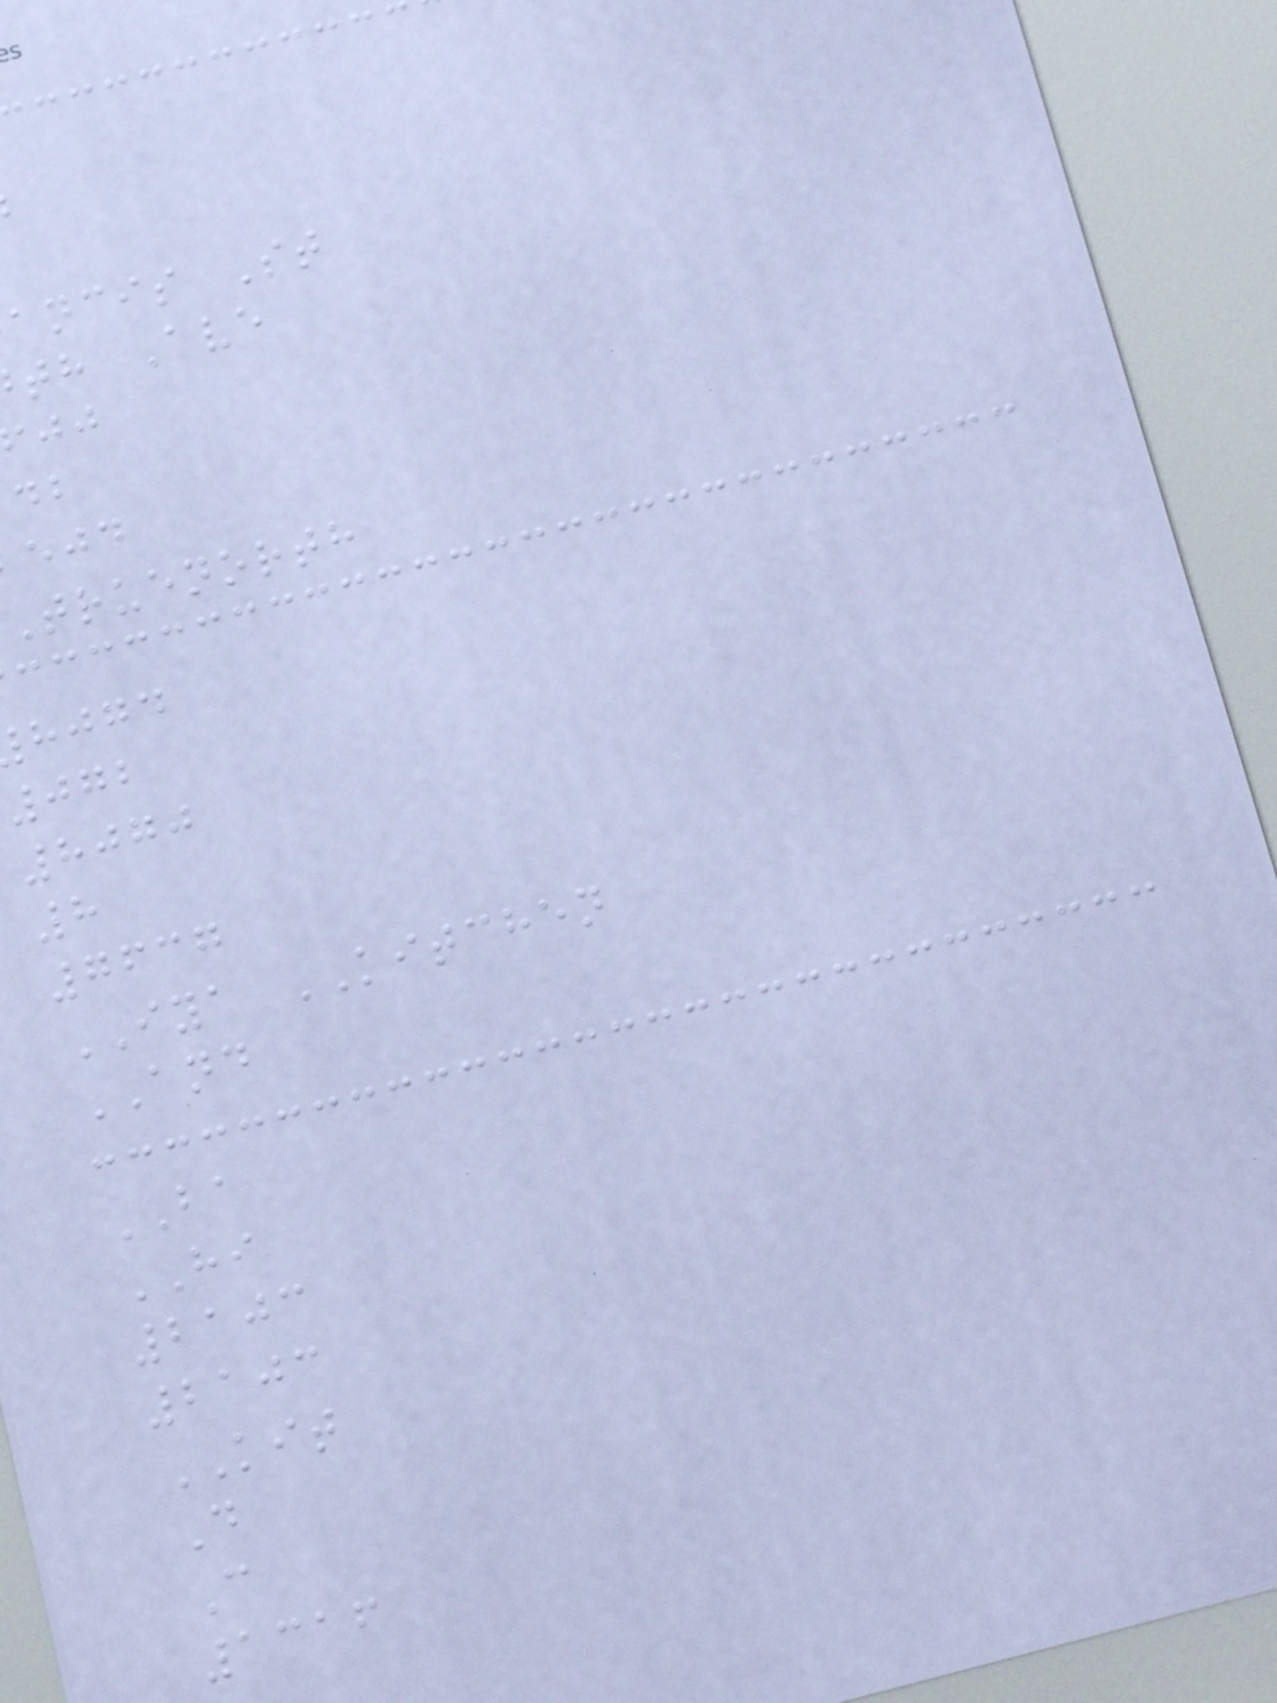ancis St
th Ave
truenorth
hjgd
072
8070
8
7637
IYA KITCHEN
AND
BA
HI
2103
2103
KIT
D
C
1316
